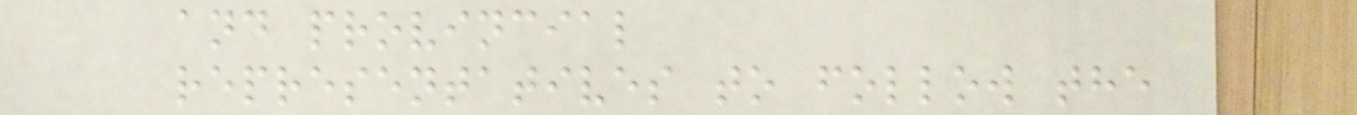and provincial
representatives to follow the
